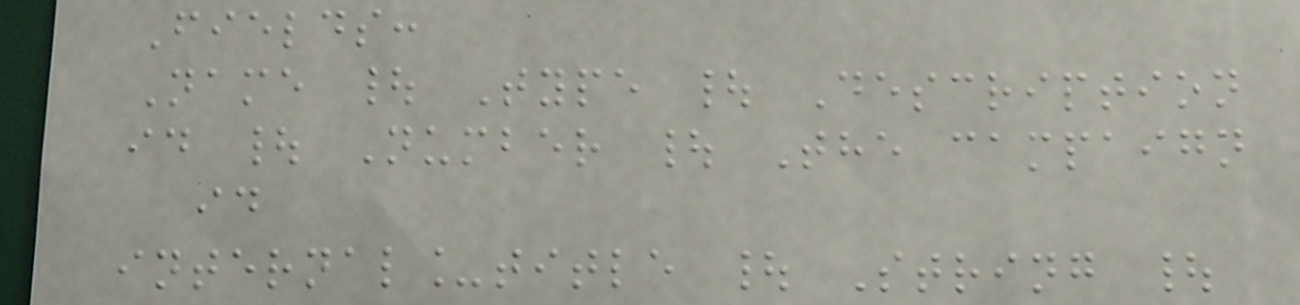Fields:
Name | Type | Description
id | Number | The campaign
id
internal_title | String |
